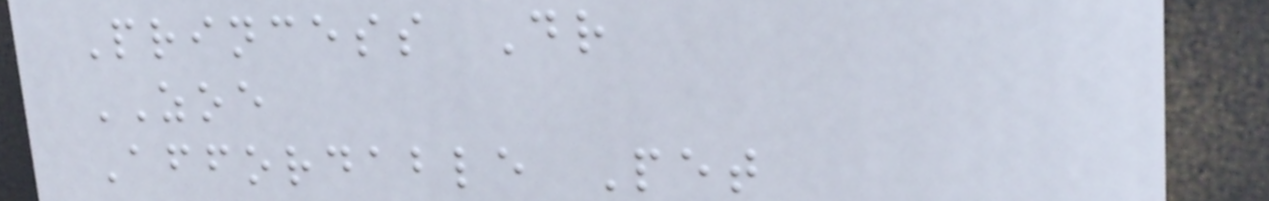Princess Dr
ZOE
Affordable Pet
